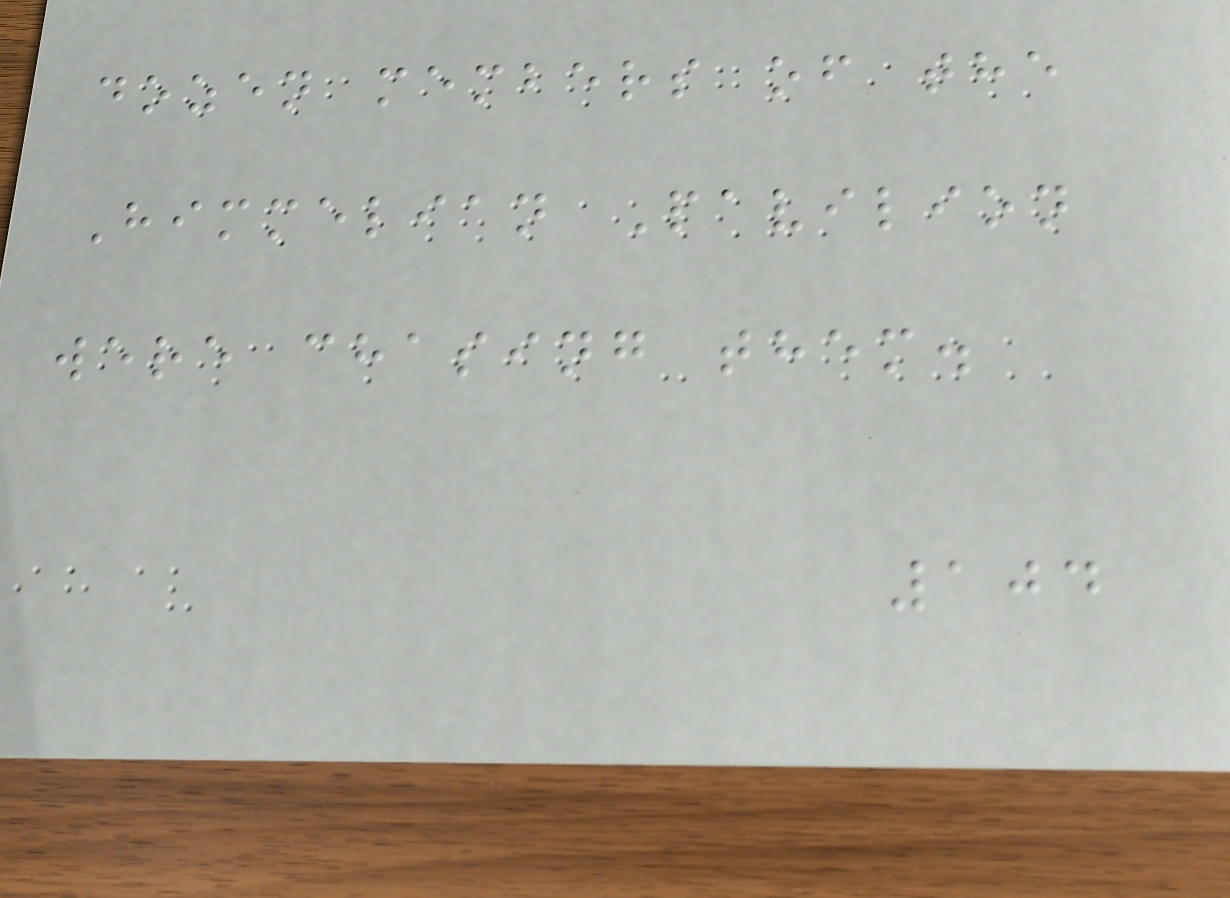dozen members of the
Himmelian Pavilion
were chasing them.
104
